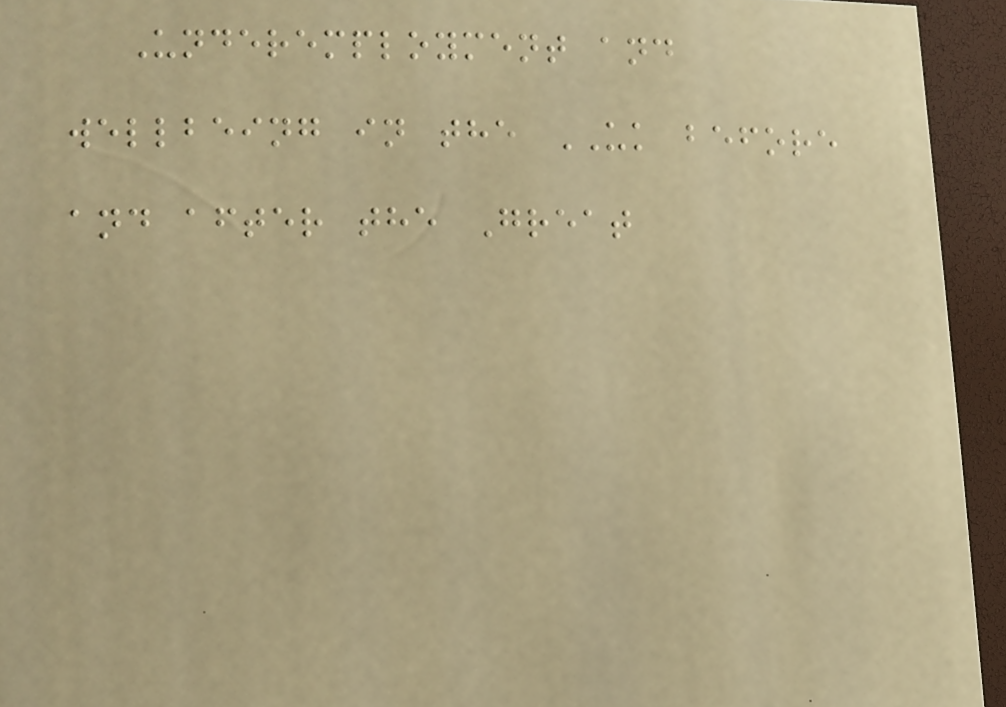Underemployment and
wellbeing in the UK before
and after the Great
